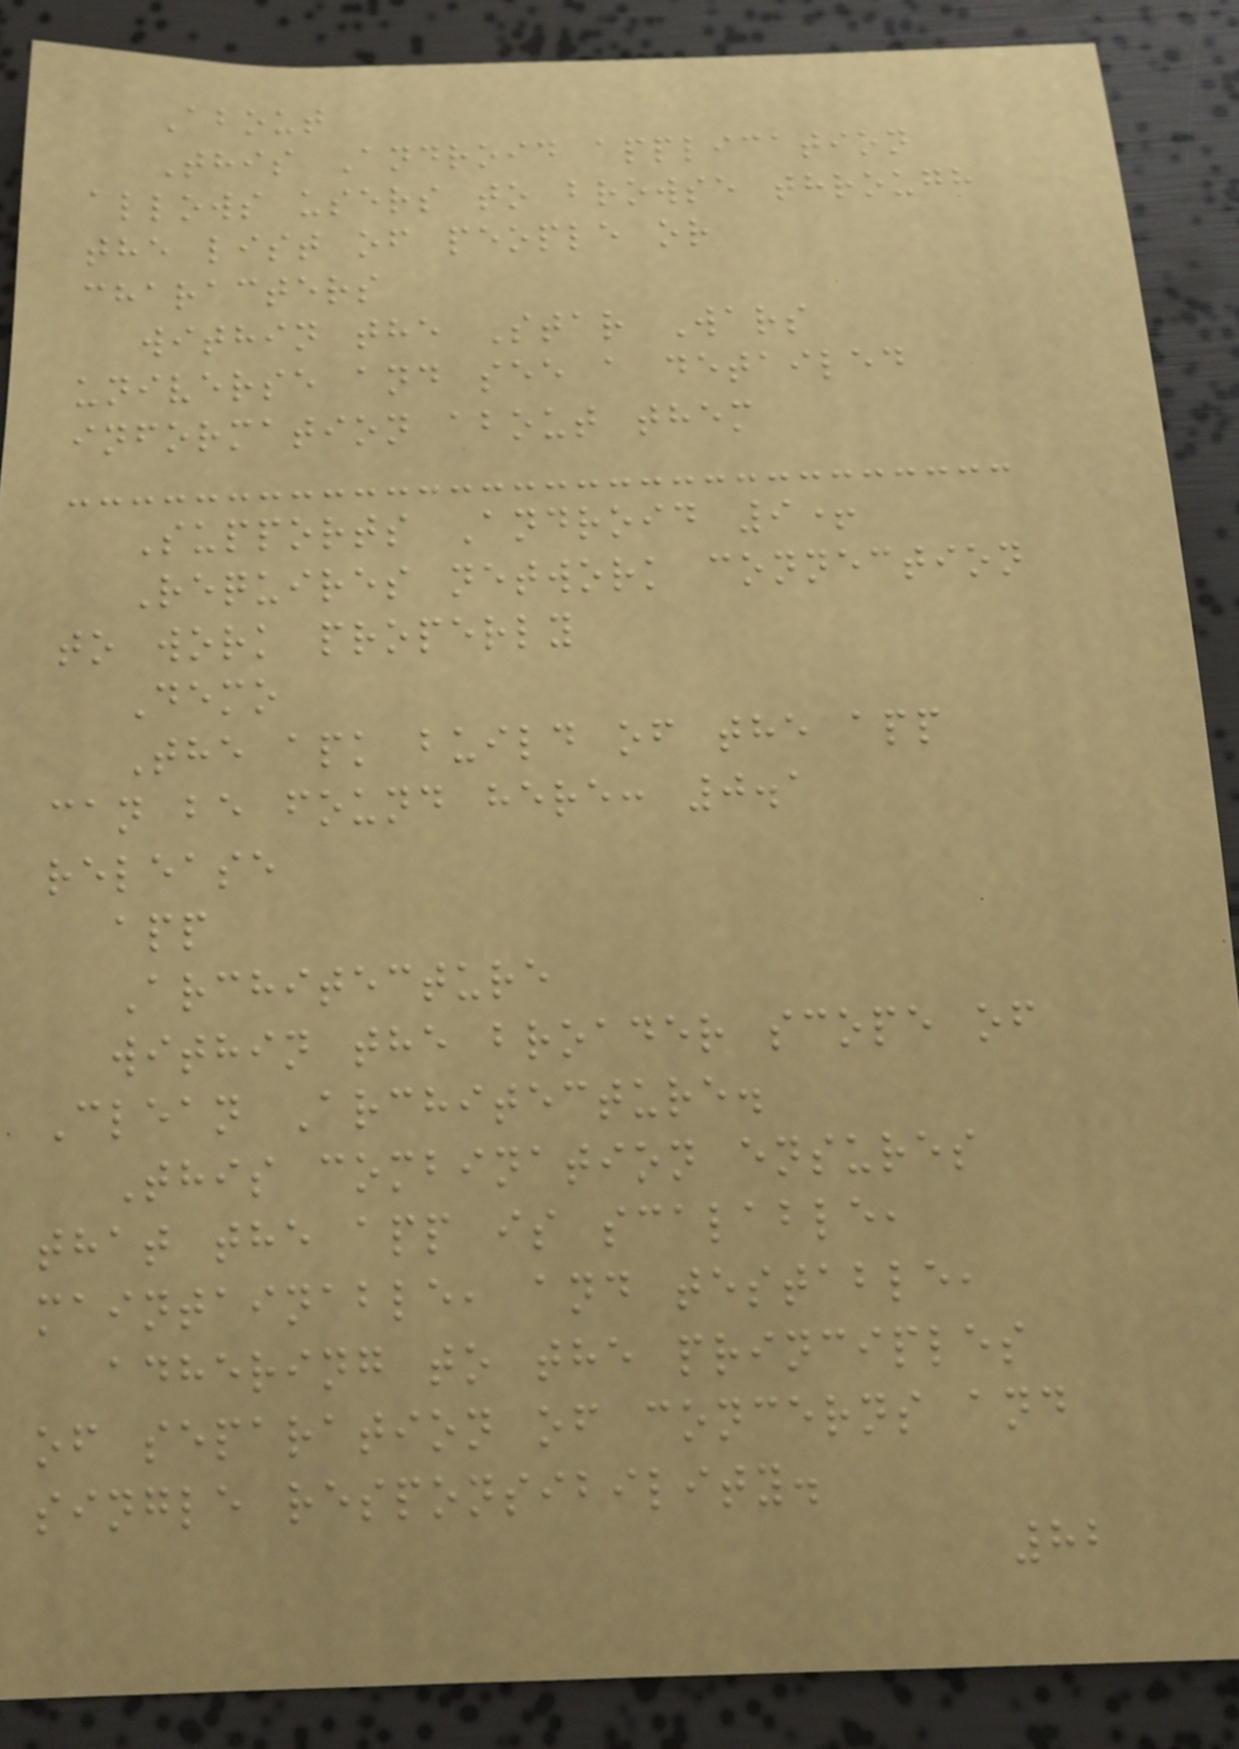About
This Android application
allows users to browse through
the list of people or
characters
within the Star Wars
universe and see a detailed
information about them
Supports Android 9+
Requires network connection
to work properly
Demo
The apk build of the app
can be found here: 0.1
release
app
Architecture
within the broader scope of
Clean Architecture.
This combination ensures
that the app is scalable,
maintainable, and testable,
adhering to the principles
of separation of concerns and
single responsibility.
82
